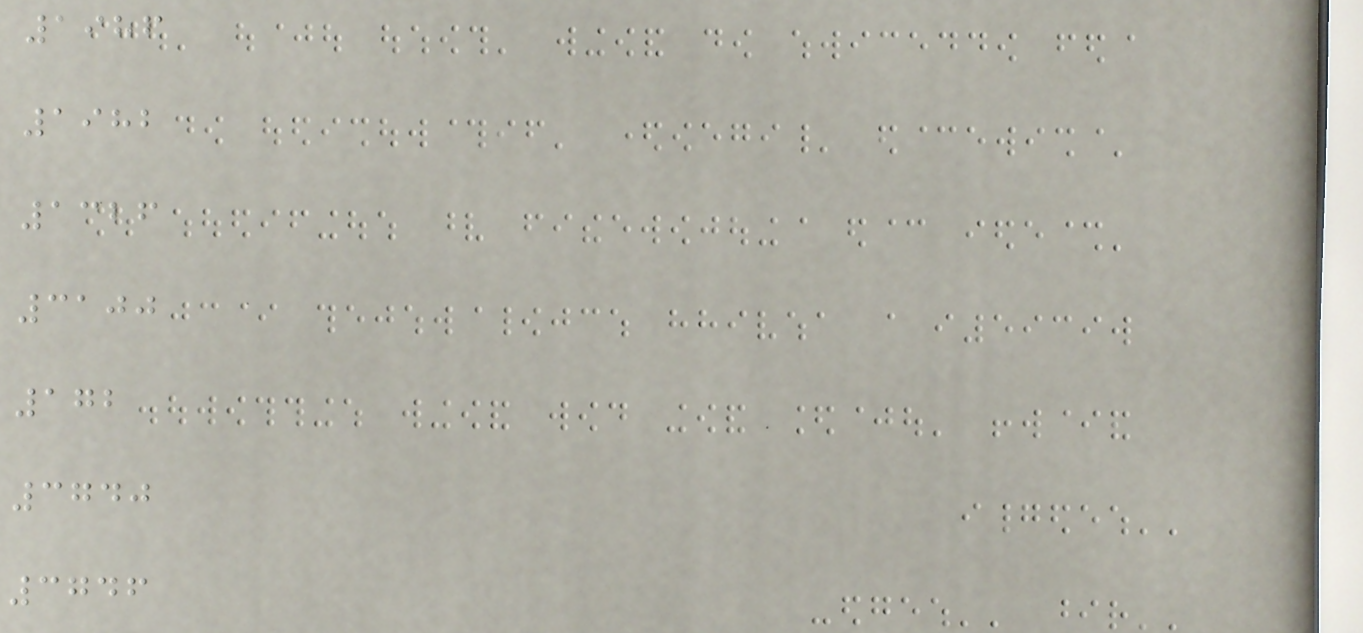1986
1982
1326
3100
172
3740
3746
